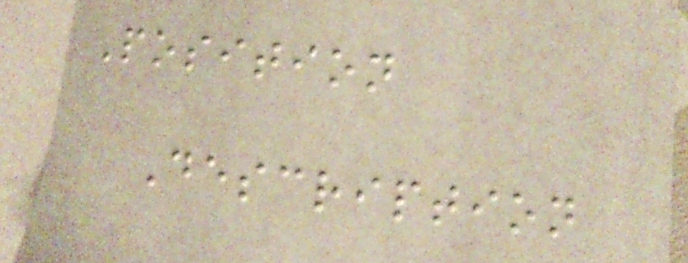Position
Description
